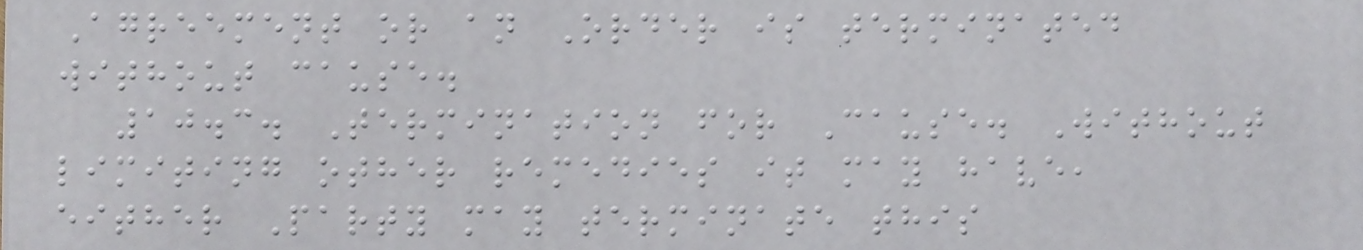Agreement or an Order is terminated
without cause.
10.3. Termination for Cause. Without
limiting other remedies it may have,
either Party may terminate this
